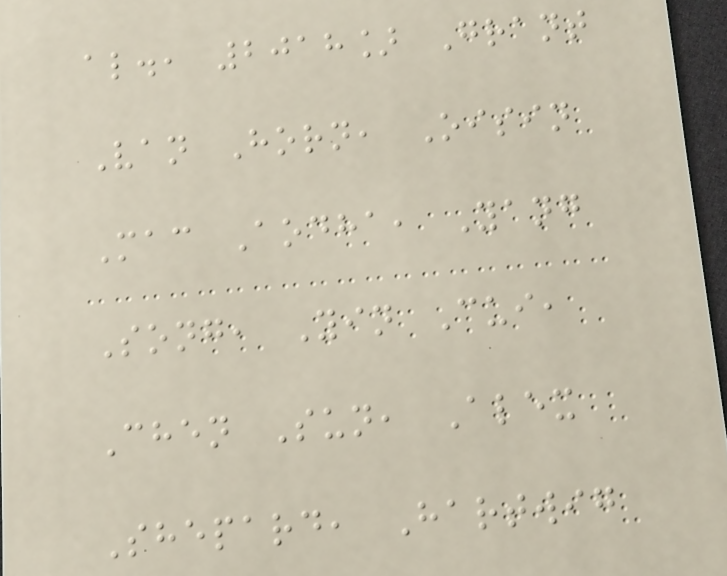al., 2018] Grant
Van Horn, Oisin
Mac Aodha, Yang
Song, Yin Cui,
Chen Sun, Alex
Shepard, Hartwig
